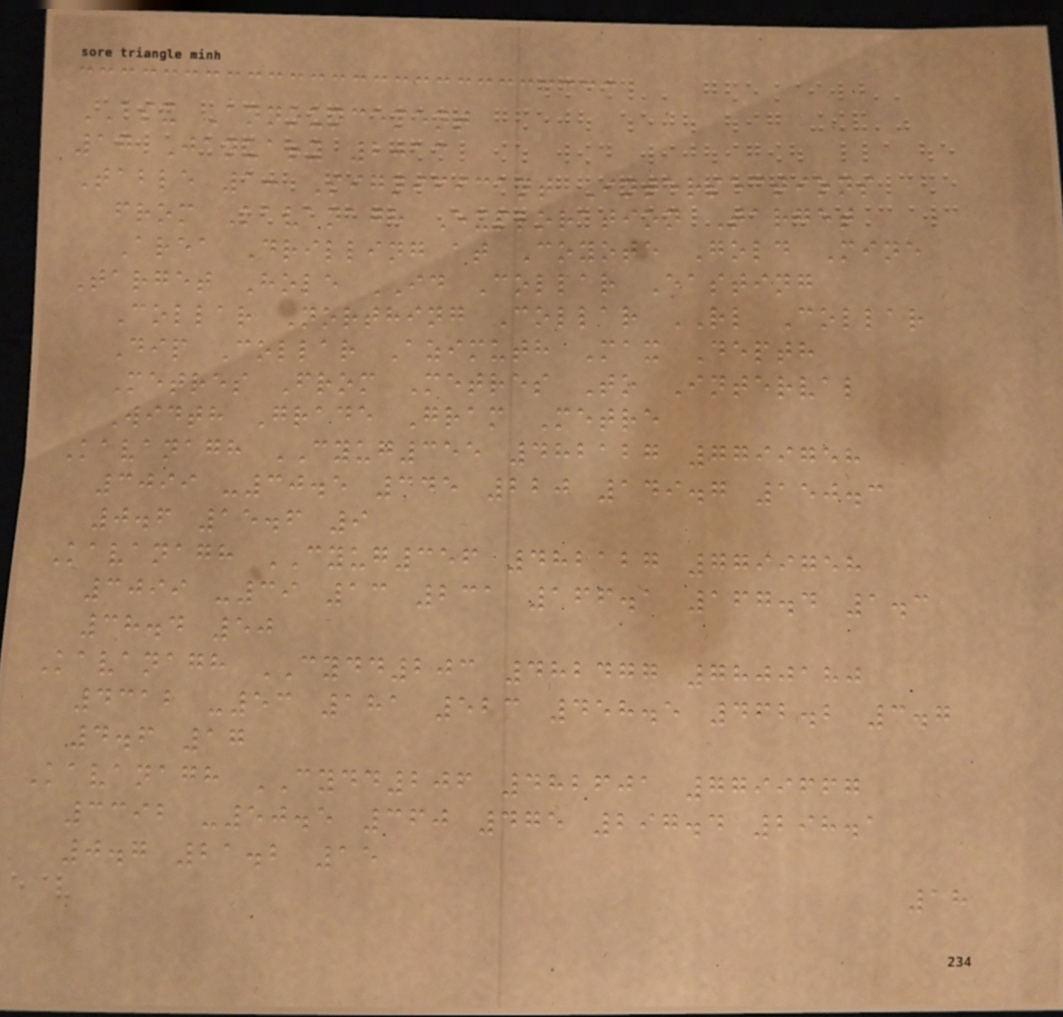ASX Announcement
17 January 2013
Table 1: Significant Intersections
from Kavanagh Exploration Target
Area Drilling at Coyote Gold Mine
Target Hole ID Collar Easting
Collar Northing Collar RL Collar
Dip Collar Azimuth Max Depth
Metres From Metres To Interval
Width Grade Gram Metre
Kavanagh CYUG355 482127 7799758
3099 -30.5 345 220 149.7 150.3
0.6 15.6 9
Kavanagh CYUG356 482127 7799758
3099 -39 13 231 166.1 167.4 1.3
38.4 50
Kavanagh CYDD203 482477 7800180
4312 -53 181 523 458.5 462.2 3.7
4.6 17
Kavanagh CYDD206 482601 7799667
3392 -50.5 360 475 297.4 298.1
0.7 21.2 15
18
